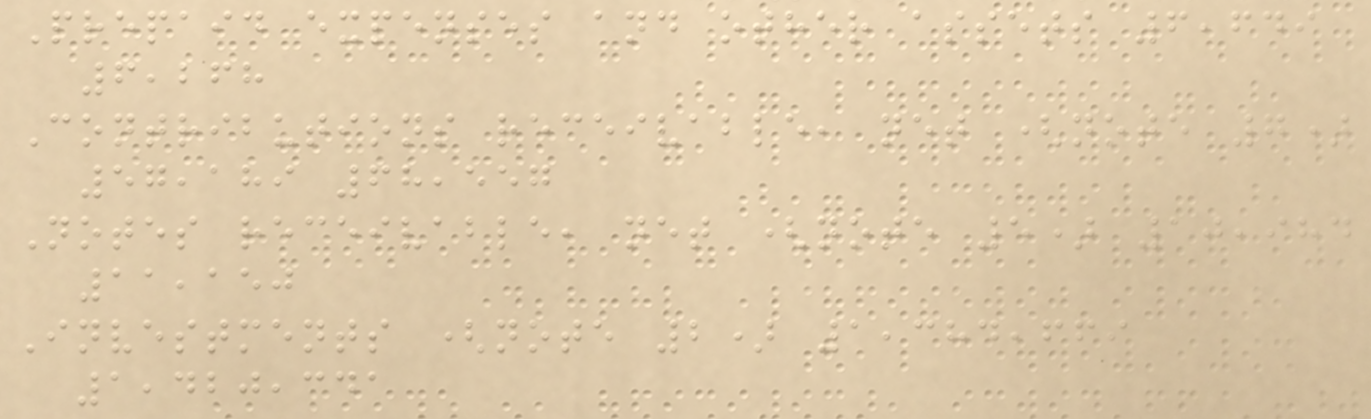Prepaid expenses and other assets 6,649
6,268
Contributions receivable, net (note 7)
57,189 68,557
Notes receivable, net (note 5) 10,984
11,150
Investments (note 2) 1,384,669
1,420,341
